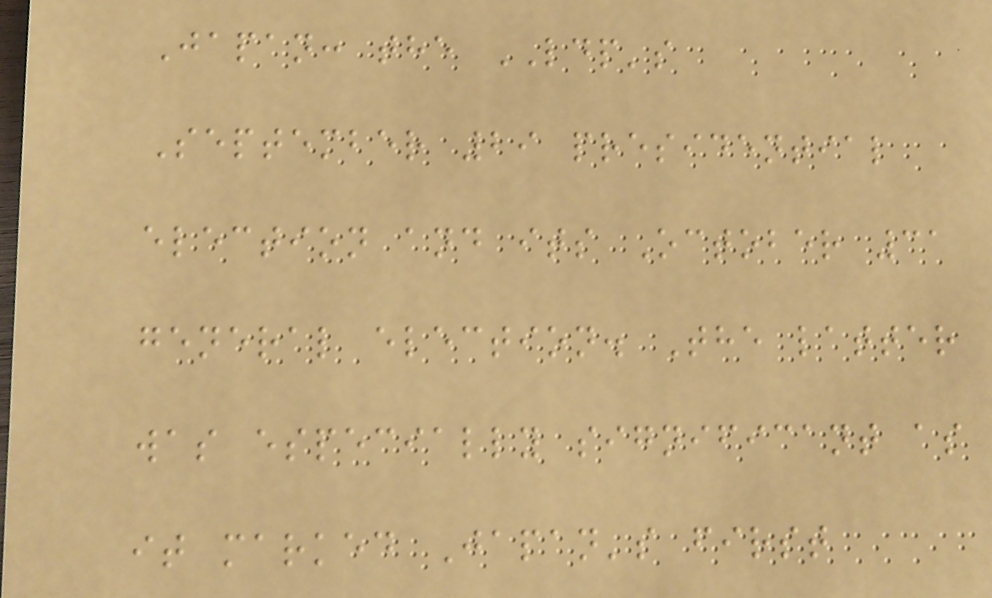Japan: the LDP's
September 29 presidential
election and its October 31
general election. The latter
was especially significant as
it marked Japan's first
